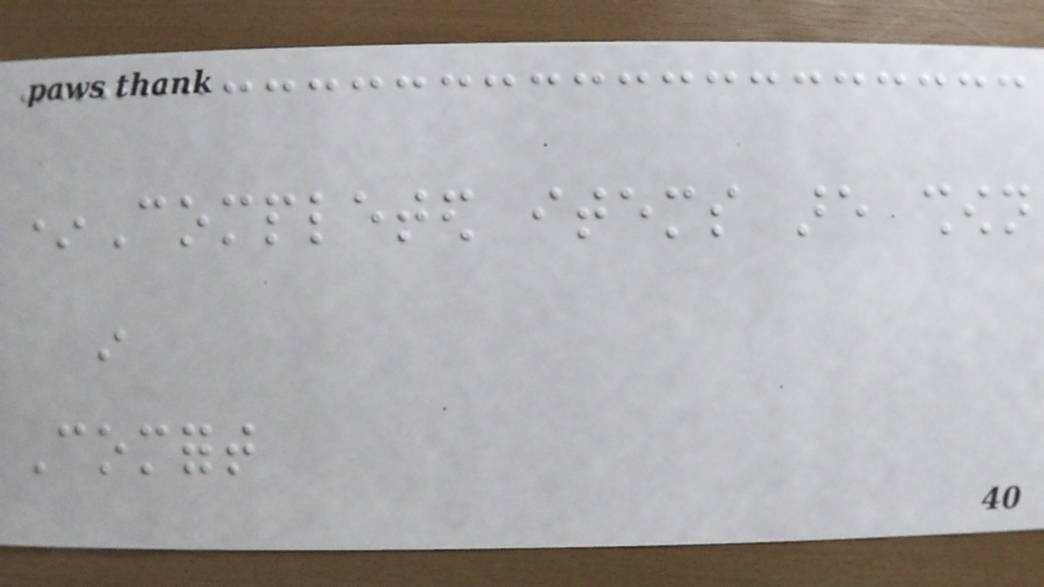*Completed items are shown
in
Comfort
